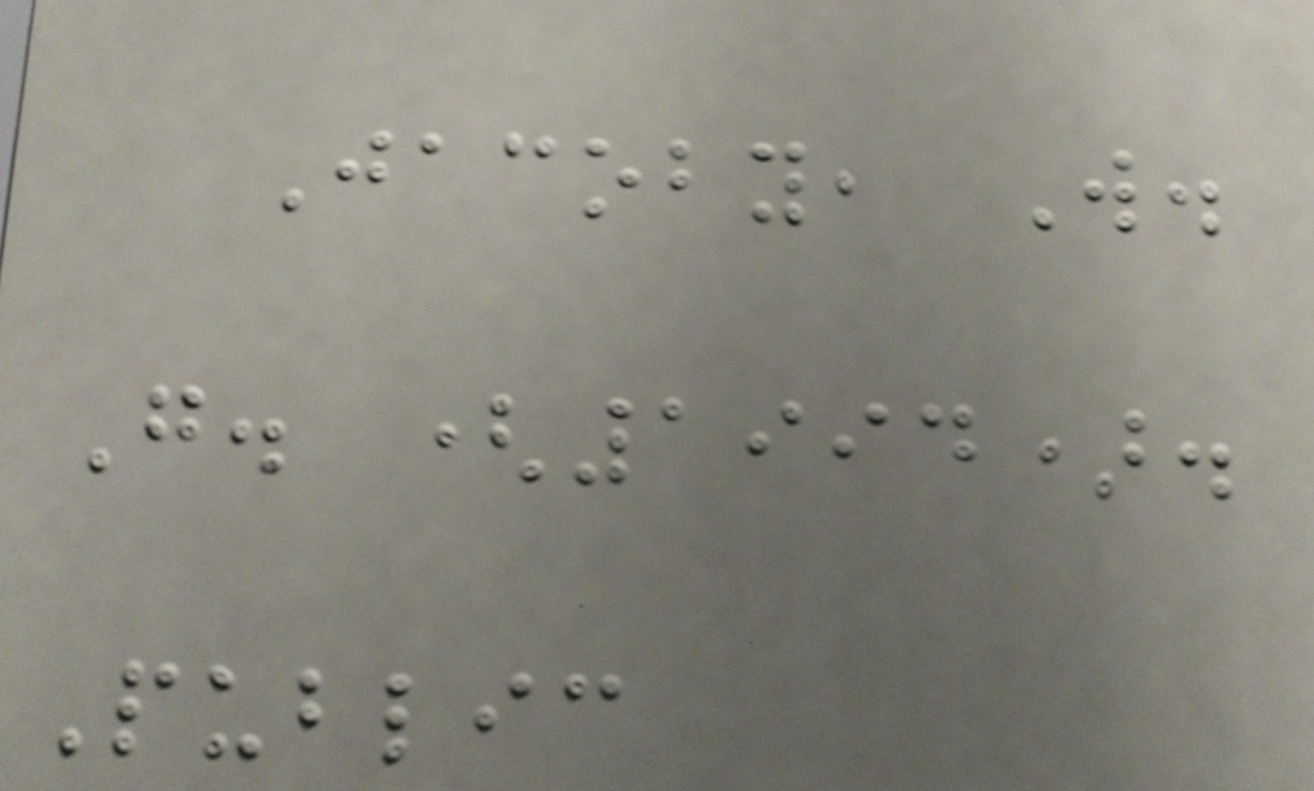Jacoby, W.
G. (1994).
Public
